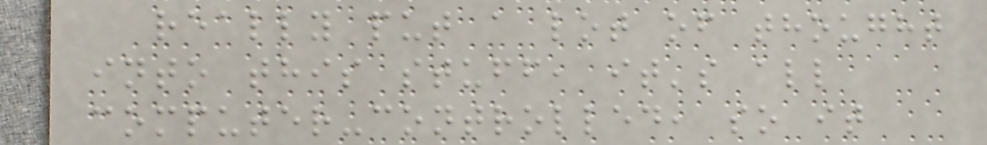really put a lot of thought
into this stuff, it's all
computer-controlled, so it
